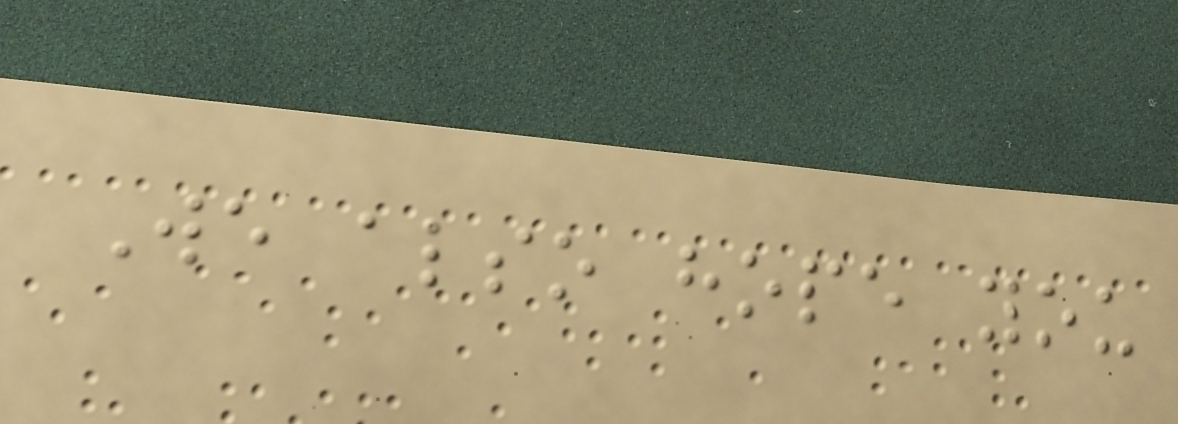We also hope you
